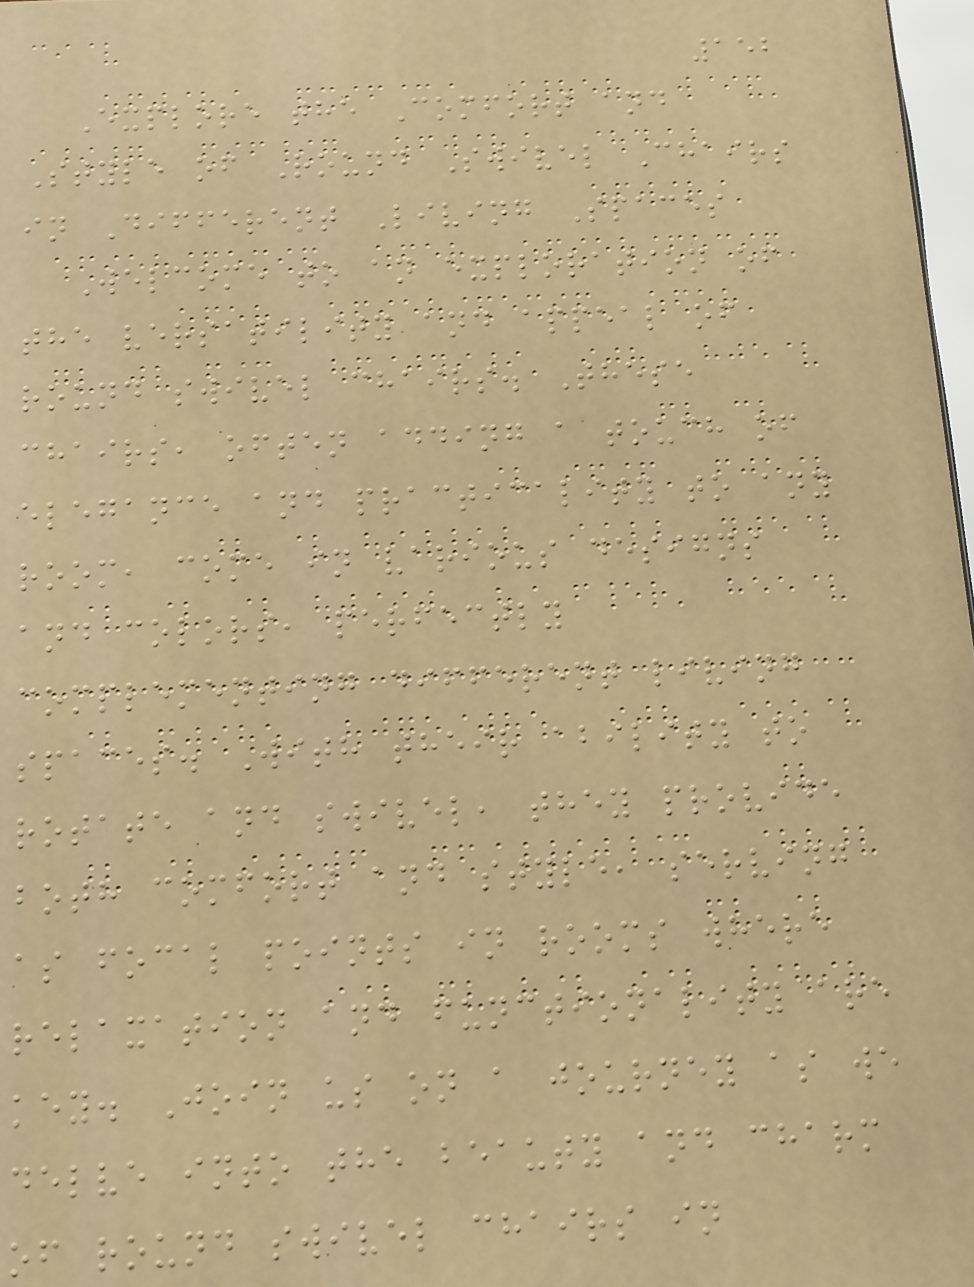152
Explore the Comfort and
Style of Round Swivel Chairs
in Different Living Spaces
Welcome to an exploration of
the versatility and appeal of
round swivel chairs. These
chairs, often adding a touch of
elegance and practicality to any
room, come in various designs
and colors, perfectly
complementing different living
spaces. With their ability to
rotate and swivel, they provide
both comfort and style, serving
as focal points in rooms where
relaxation and functionality are
key. Join us on a journey as we
delve into the beauty and charm
of round swivel chairs in
